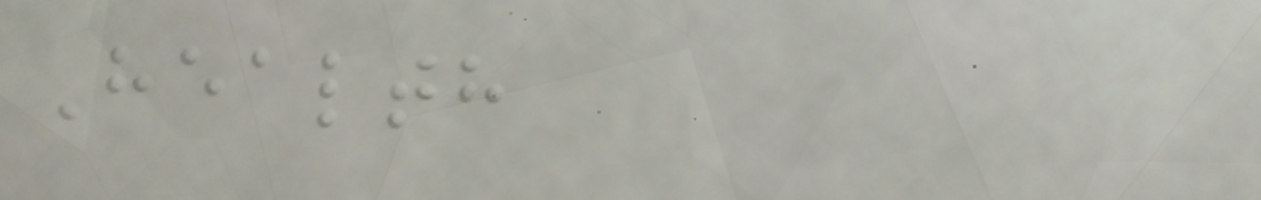Health
